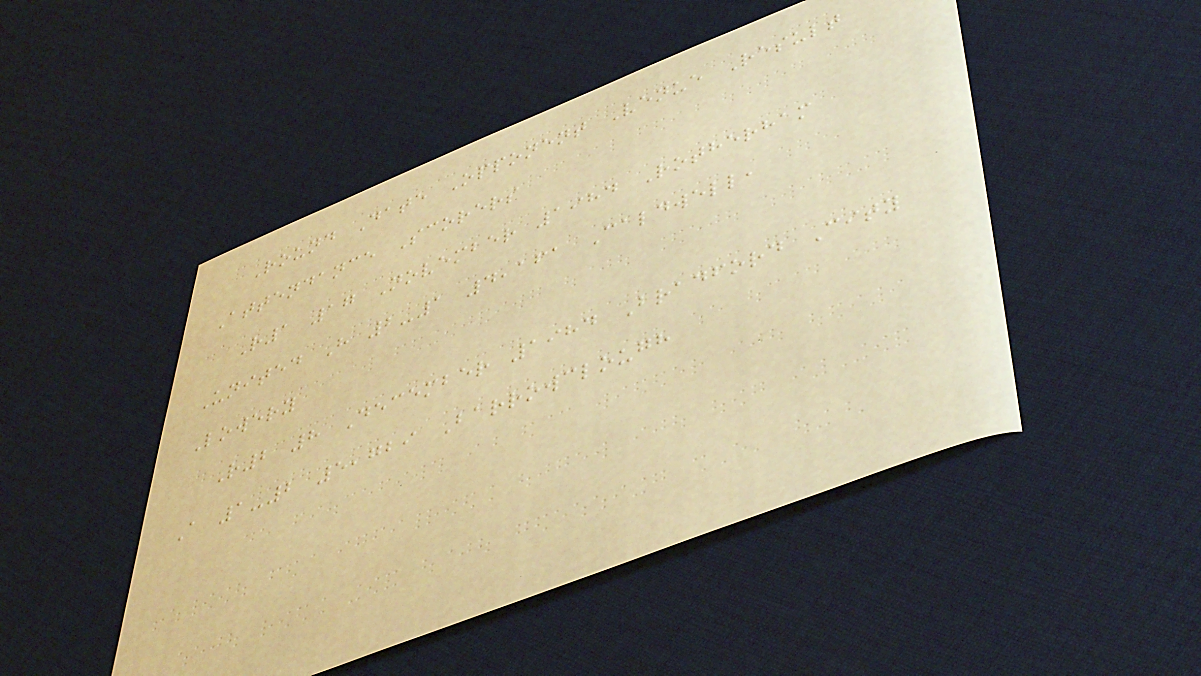Round Date Opponent Venue Result
Attendance Scorers
R1 17 November 1984 Rotherham
United H 2-1 4,161 Caldwell,
Lowery
R2 8 December 1984 Bradford City
A 1-2 5,729 Barrowclough
